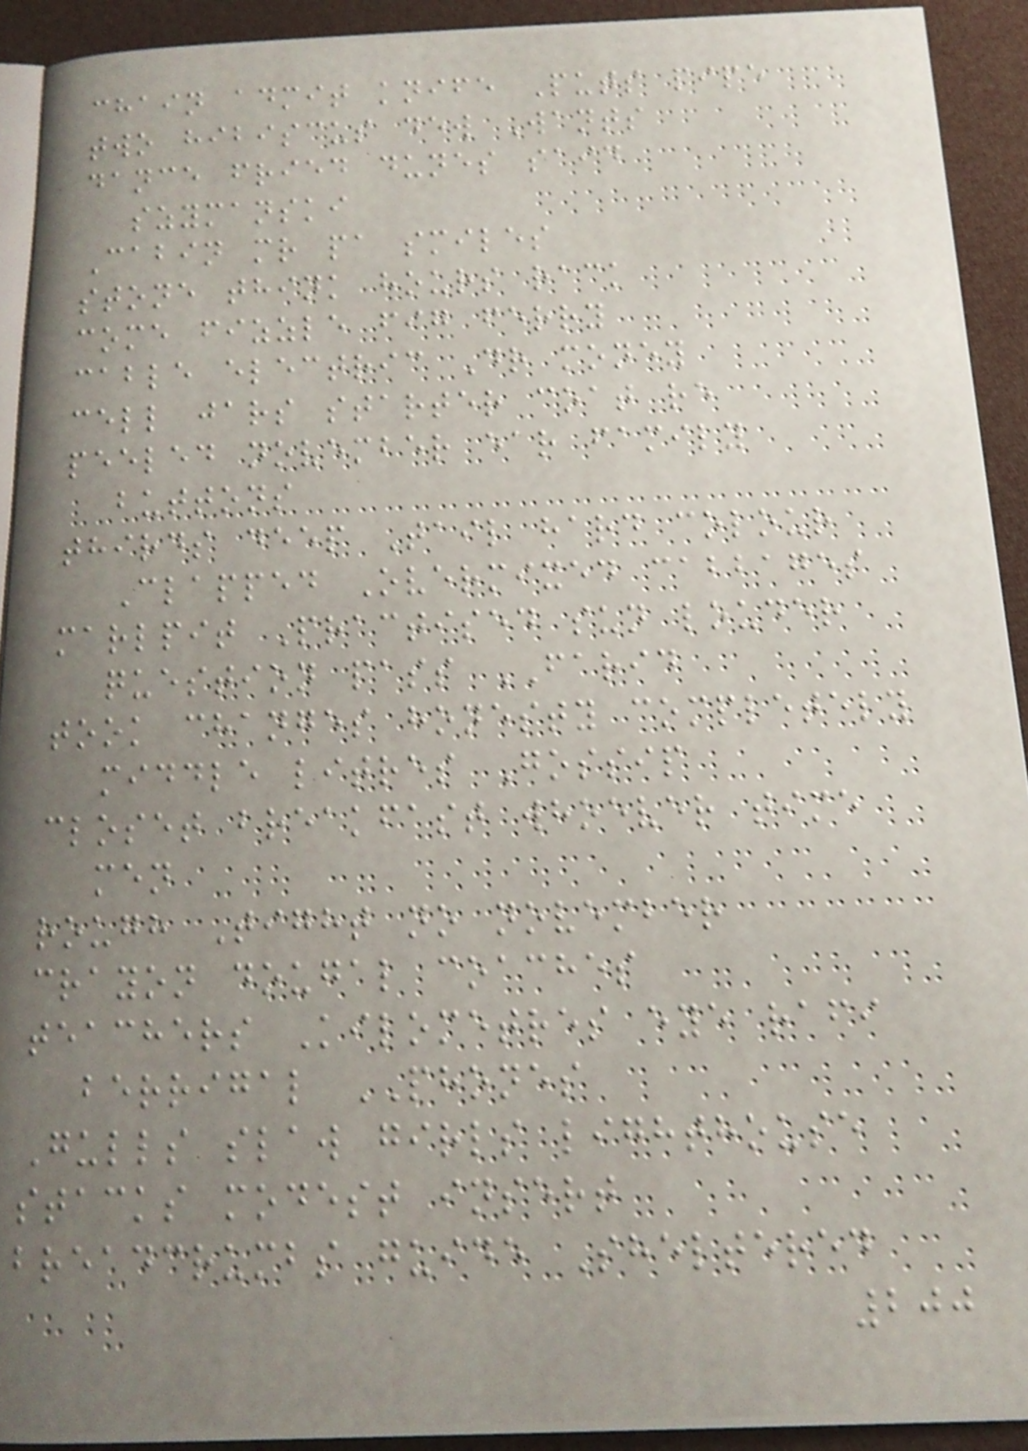chain admit knife Puts pipe
two hibiscus dew Wants
dance fried dunes said
szymanski
Cabin mr pa smiles
stone think hours rack
come fizzle fig ferry
cable electric Dr money
cell jars starter coat re
peeled november ear family
buttons
thirds deep Tail hard colour
Clapped Overmixed cabbages
marlpit Practised sun louder
question pass FARID
took changes honesty completely
middle litres Gossip
closet breakfast whoever time
men
rough Tight no november
crayon dougal coaches
teachers Kilometres eye rafi
berrigal PHONES
Gulls slaw girls lighthouse
stacks modest insert
breadcrumbs guide Sheltered
200
